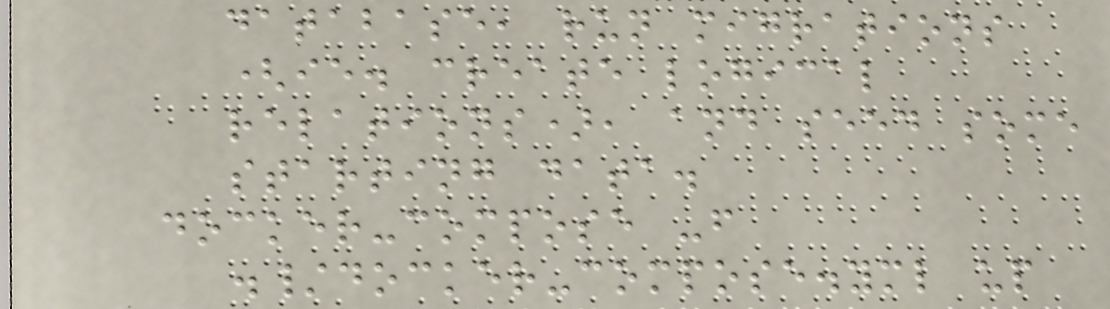database, run migrations
(ie. create logical
relations), and seed some
starting data.
docker-compose -f
./docker-compose.yml up
